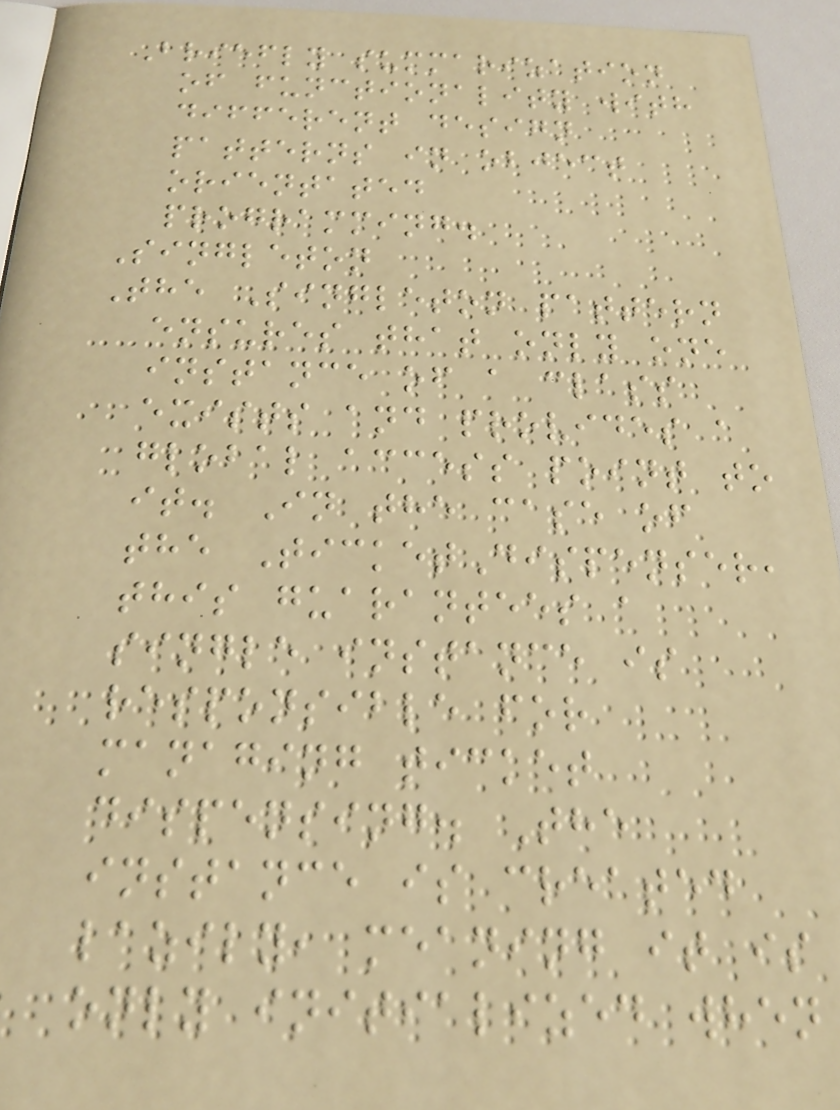Briefly summarization
of functionality with
different design
patterns in object
orientated
programming.
Singleton
The Singleton pattern
ensures that only one
instance of a class
exists and provides a
global access point to
it. In the case of
the TicketDispenser,
this guarantees a
single instance is
responsible for
managing ticket
dispensing. The
instance is created
lazily, meaning it is
only initialized when
